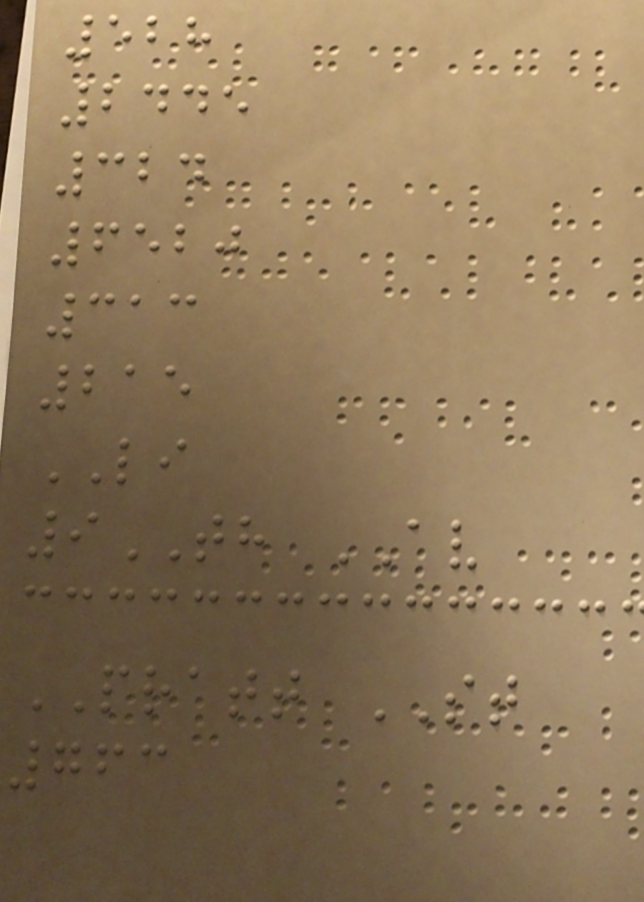528
2445
324
6520
313
215
LI
9TH AV
PRATT ST
763
